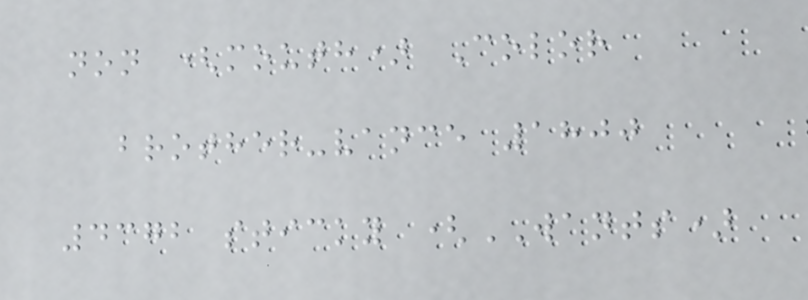non (mouth) Color
brother-vance 1800
4372 sticky (WANTS)
